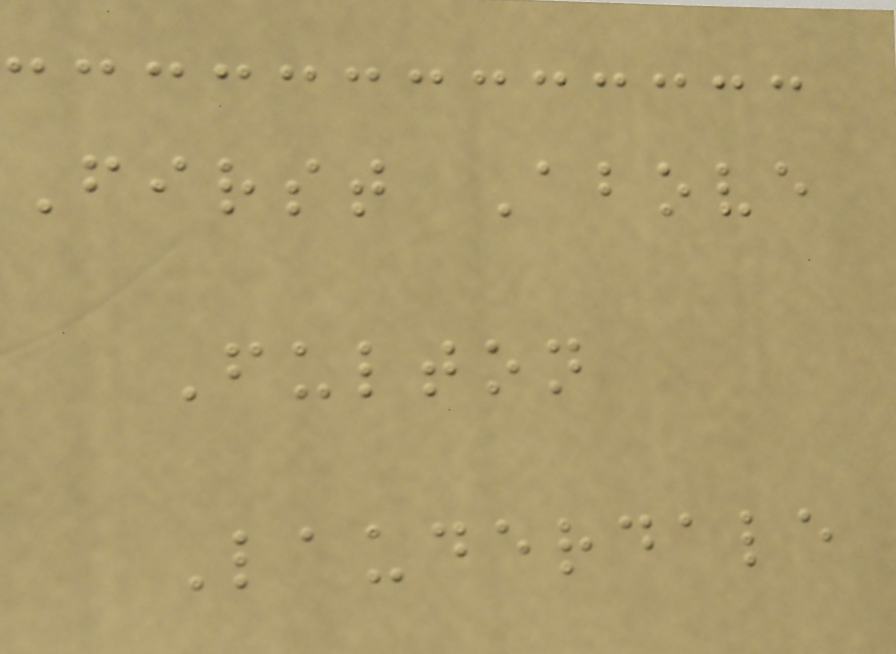First Above
Fulton
Lauderdale
